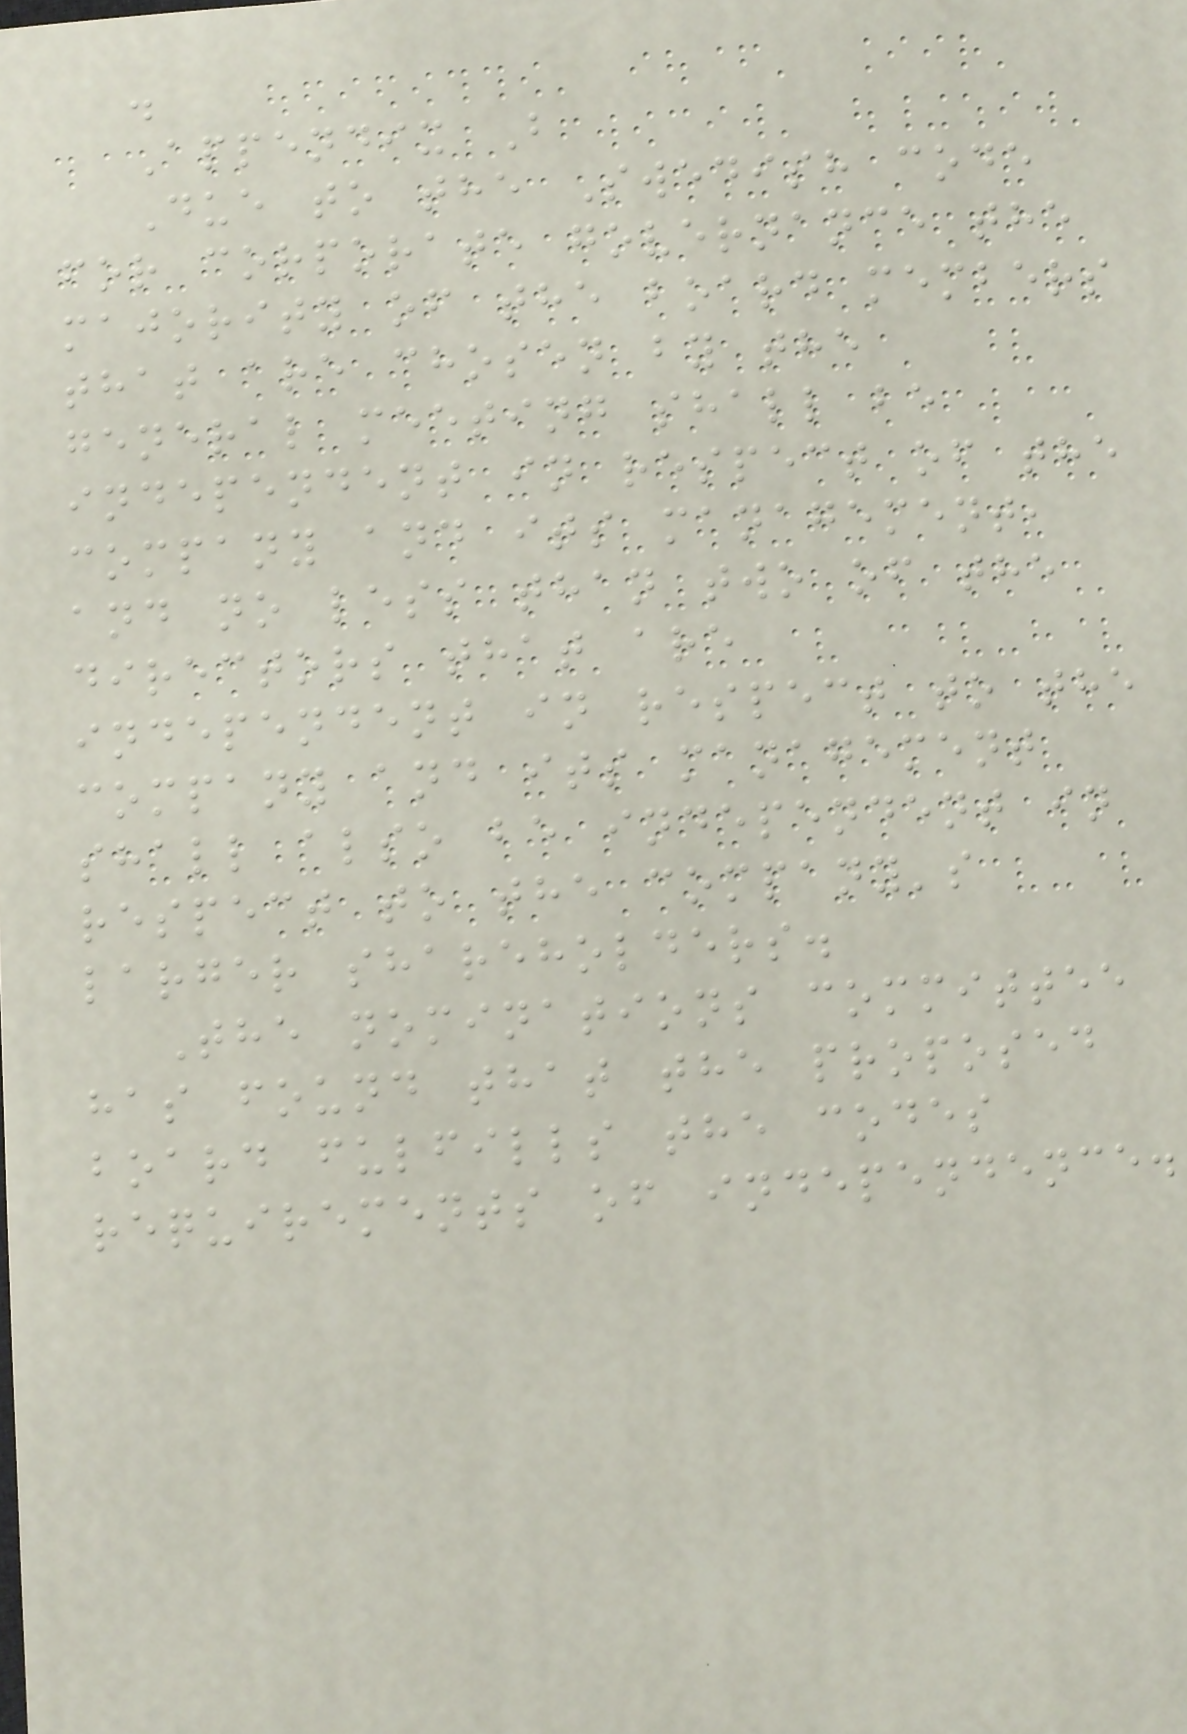.
Appendix B
Due to the Swedish code
for corporate governance the
majority of the board members
that are chosen by the
general meeting shall be
independent in respect of the
company and its management,
and no less than two of the
directors that are
independent in respect to the
company and its management
shall also be independent in
respect to the company's
larger shareholders.
The nominations committee
has found that the proposed
board fulfills the codes
requirements of independence.
